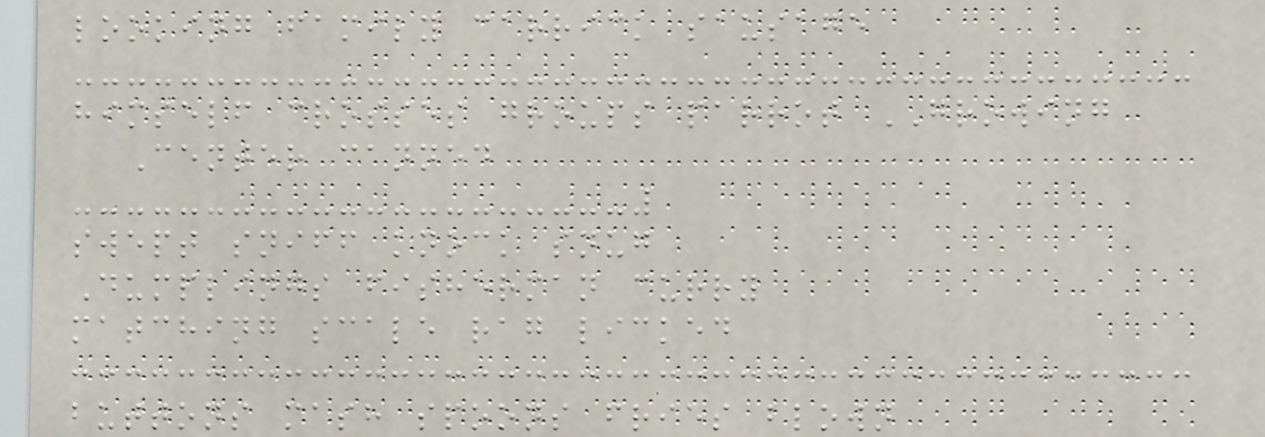looking family carrick sausage
himself crosses groups parrot GROWING
Center canned
swept sniff knock snug
Dumplings fisherman curry
matching scale rag licked
buttons mash spoons fries blown
